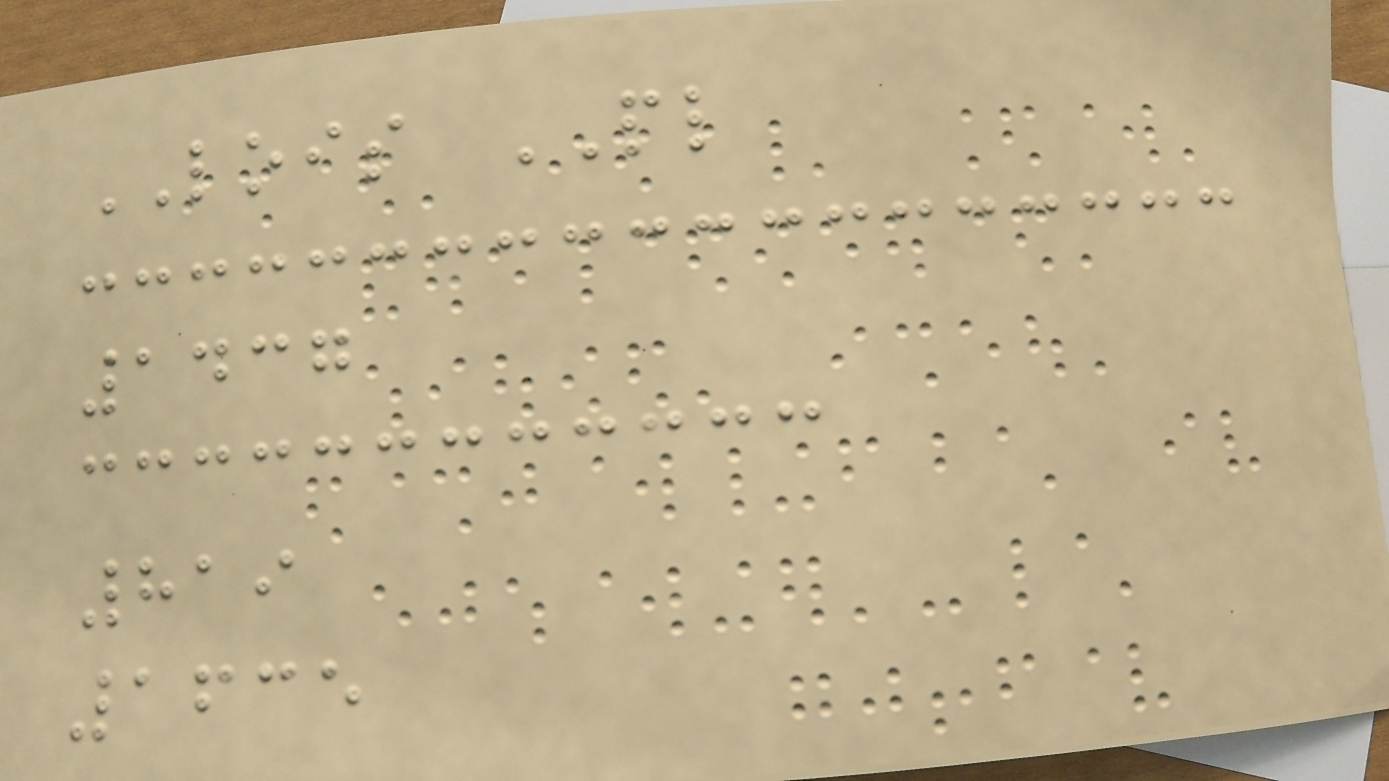LOIS PL
1437
819
1635
